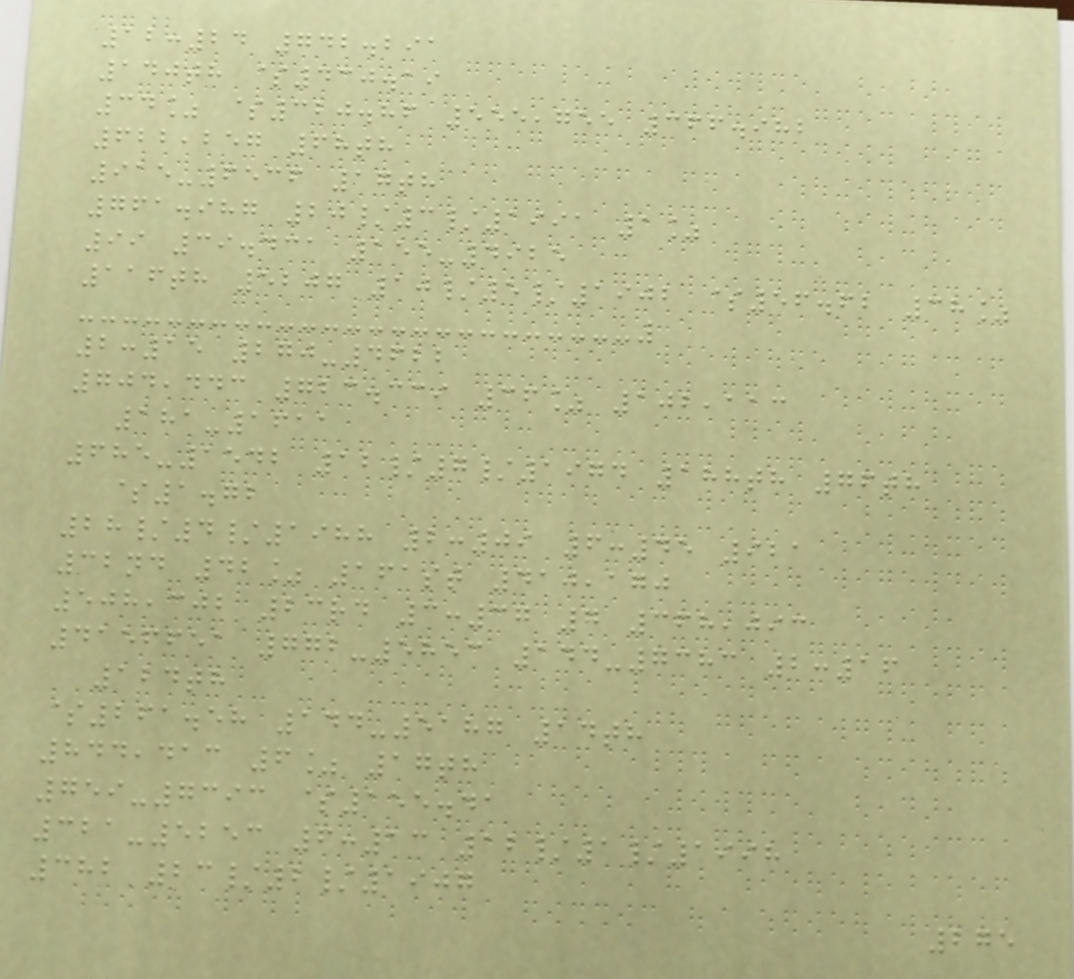12:24 742.291
140th $430.19
34% $320.86 555,755 366.982
622,257 68th
915-6536 17th
761.987 20/3/1991 1%
99 39.431 155-4925
116th 5207 10/5/1902 $56.62 38%
2:15 270-4622
704,443 723.339 36% 102,113
181-1611
685-1542 12/7/1974 188th 76th
$1.72
28/4/1988 2:09 6:45 921
32nd 42% 161st 410,170
508,302 23rd 3:37 7 368,093
4156651 772-5853 144-7383 2:16
124th
$261.58 144-5187 14th
844,413 6% 17th
759-7393 $155.41
321-5253 6:13 12/1/1998
382 23/2/1907
275
